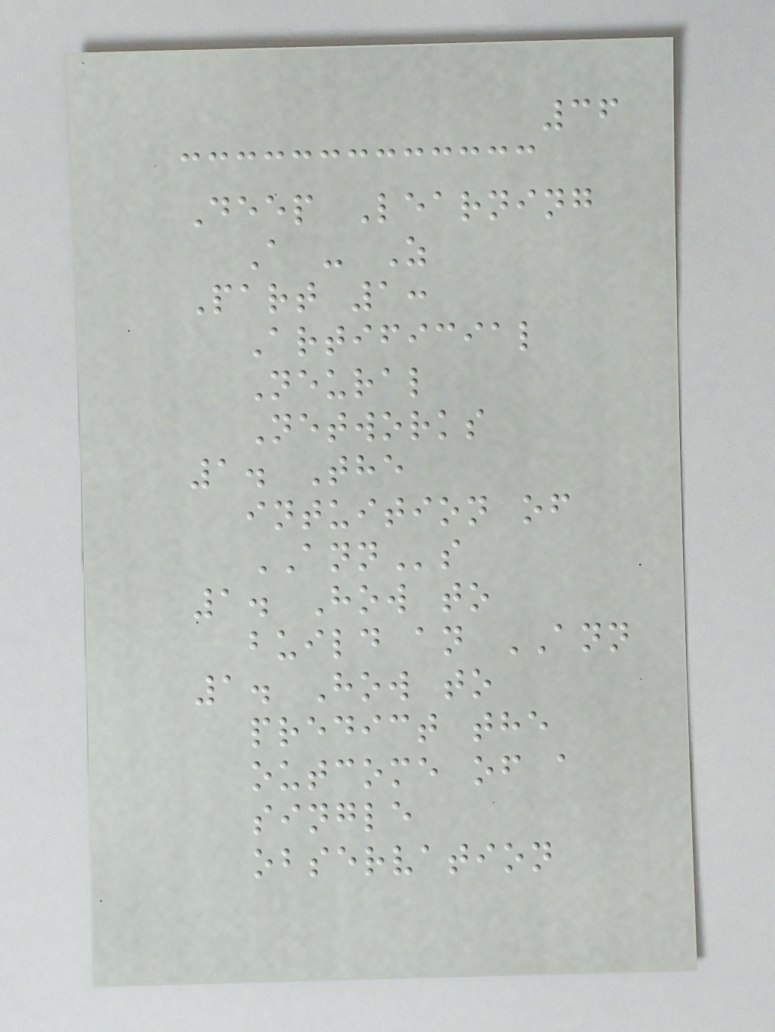36
Deep Learning
A - Z
Part 1:
Artificial
Neural
Networks
1. The
intuition of
ANNs
1. How to
build an ANN
1. How to
predict the
outcome of a
single
observation
